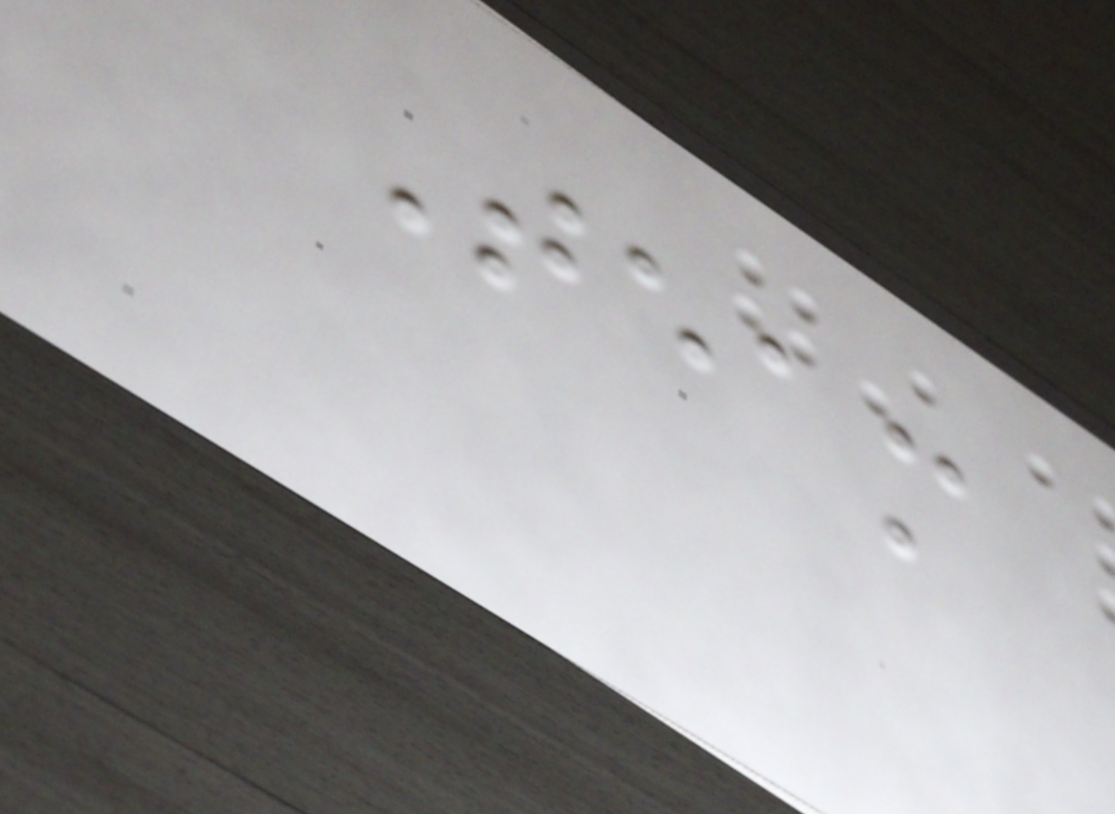Team
